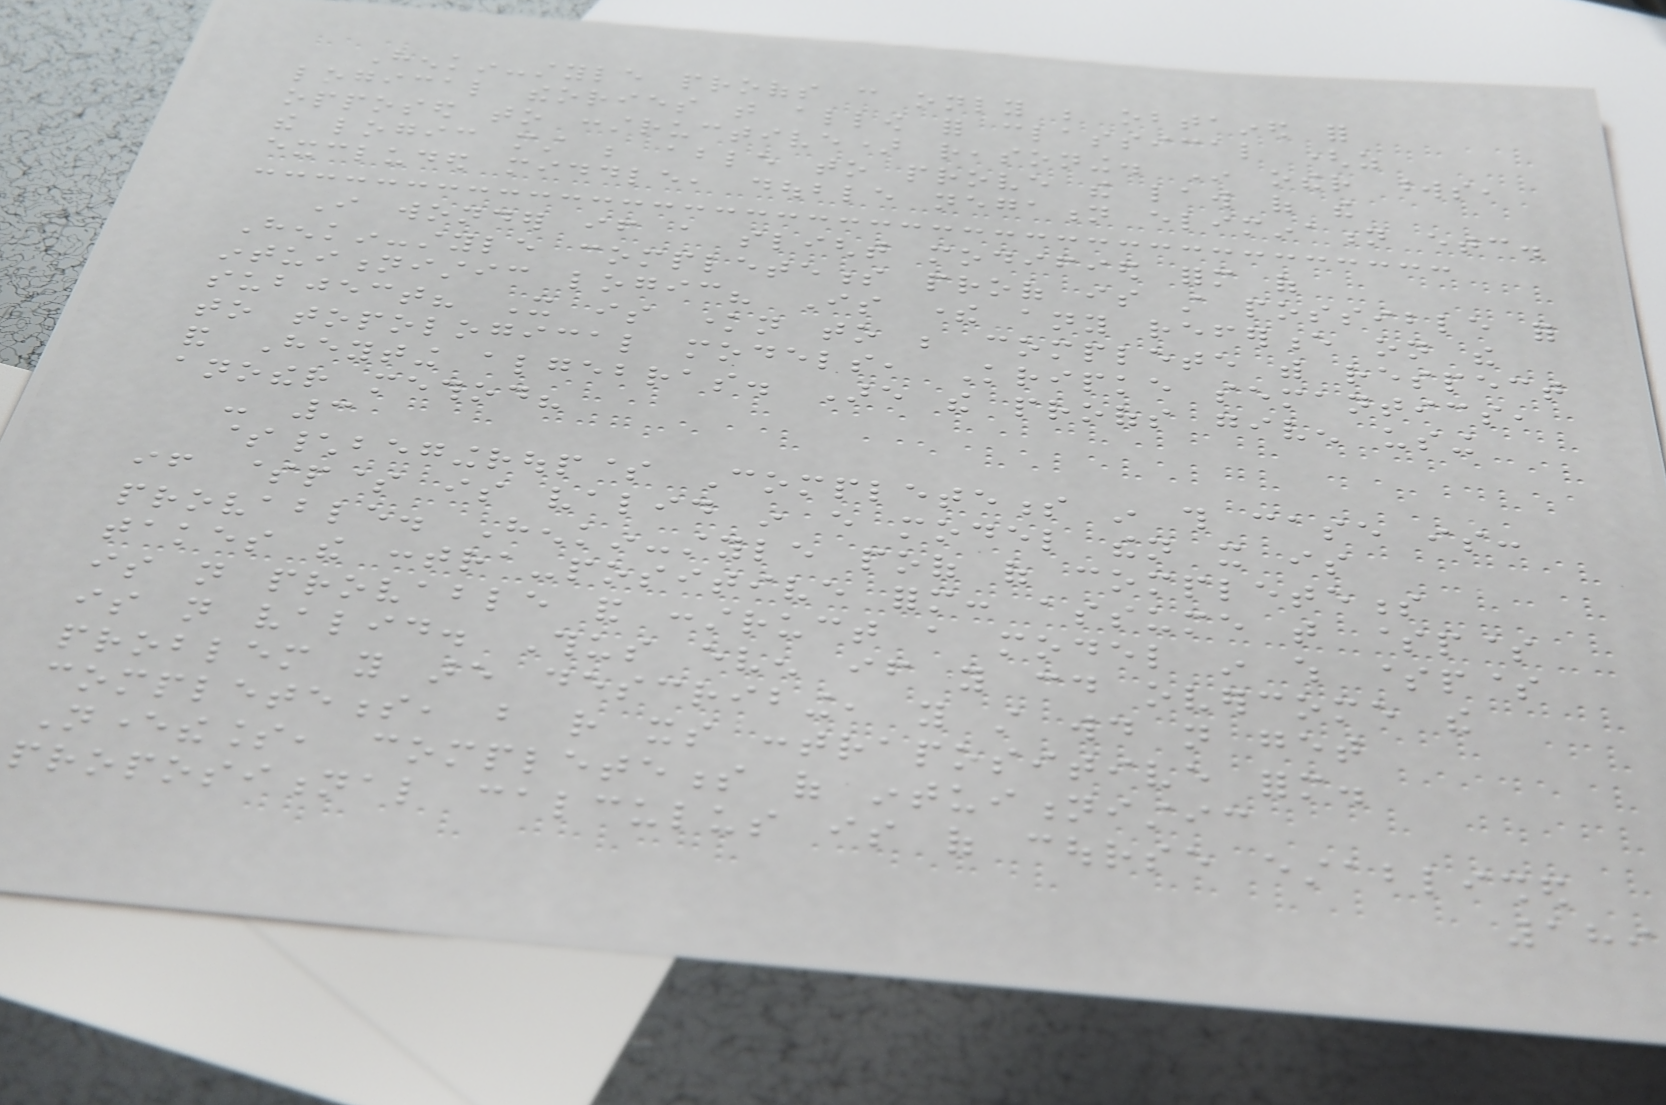Henkin-style proofs can only be obtained for
logical theories that allow for classical (as
opposed to constructive) reasoning. In other words,
the logic must be able to prove the law of the
excluded middle, double negation elimination etc.
I wonder if a slight modified form of
Henkin-style completeness proof is still possible for
intuitionistic logic? Is there any reference on the
subject? It is known to be complete with respect
to topological models, Kripke semantics,
and Heyting algebras. Are the proofs given using
another method?
- 3
$\begingroup$ Completeness in this case is:
if $p$ is valid in every model then it is
provable. Henkin-style poof of completeness
takes the contra-positive form: assume that $p$
is not provable and construct a model in which $p$
is not valid. Thus even if you could overcome the
problem you are describing, you still would not get
completeness, but rather its contrapositive form.
Nevertheless, completeness of intuitionistic
propositional calculus is of course established
189
